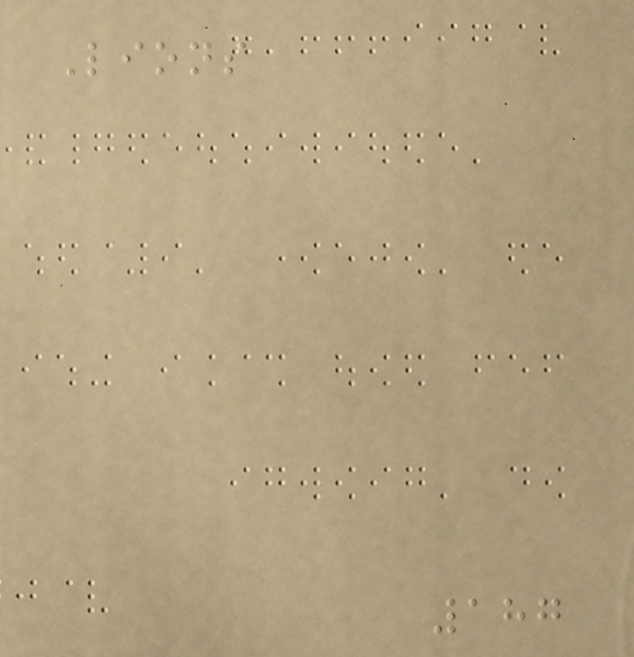Lions
187
